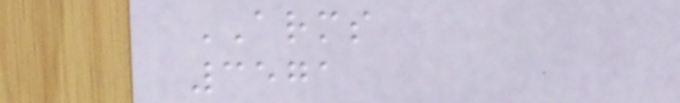ARMS
3571
